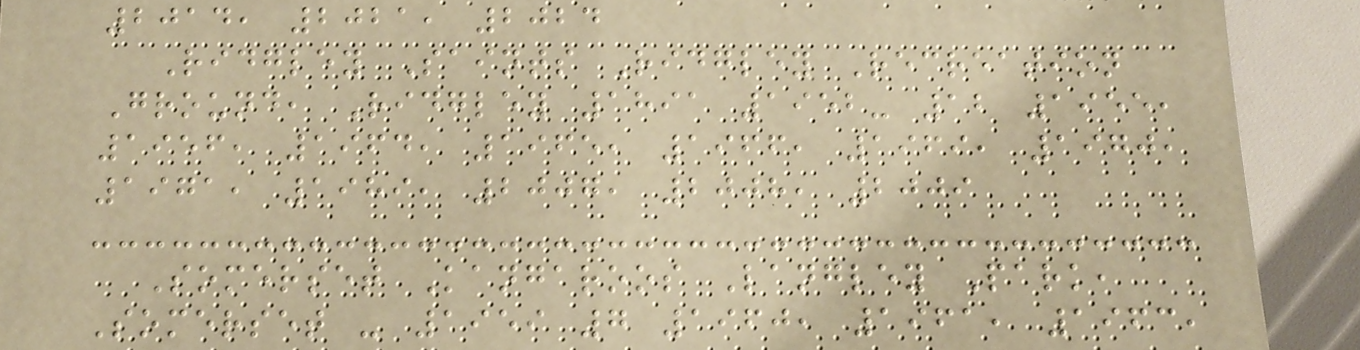2014, 2021, 2024
Ridgley Saints Ridgley Recreation
Ground, Ridgley 1891 1952- 12 1955,
1956, 1964, 1965, 1966, 1969, 1970,
1971, 1989, 2007, 2008, 2009
Somerset Kangaroos Langley Park,
Somerset - 1959 7 1960, 1961, 1963,
